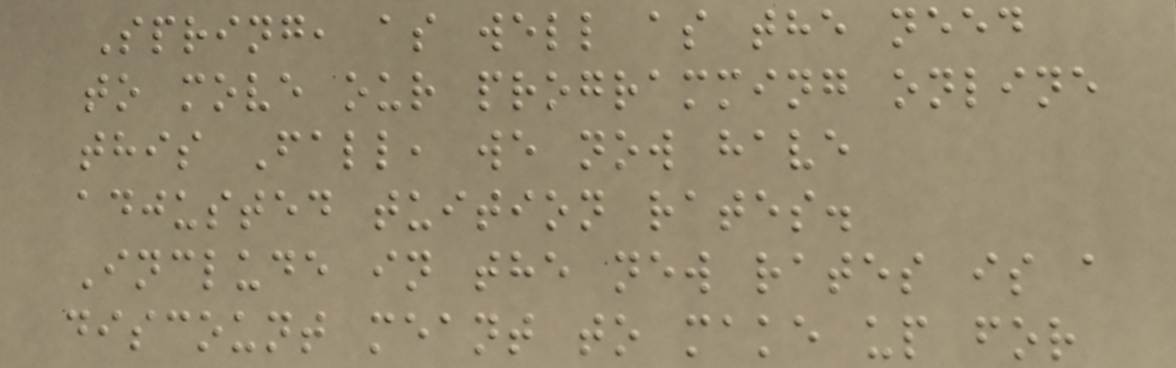Spring, as well as the need
to move our programming online
this Fall, we now have
adjusted tuition rates.
Include in the new rates is a
discount meant to make up for
